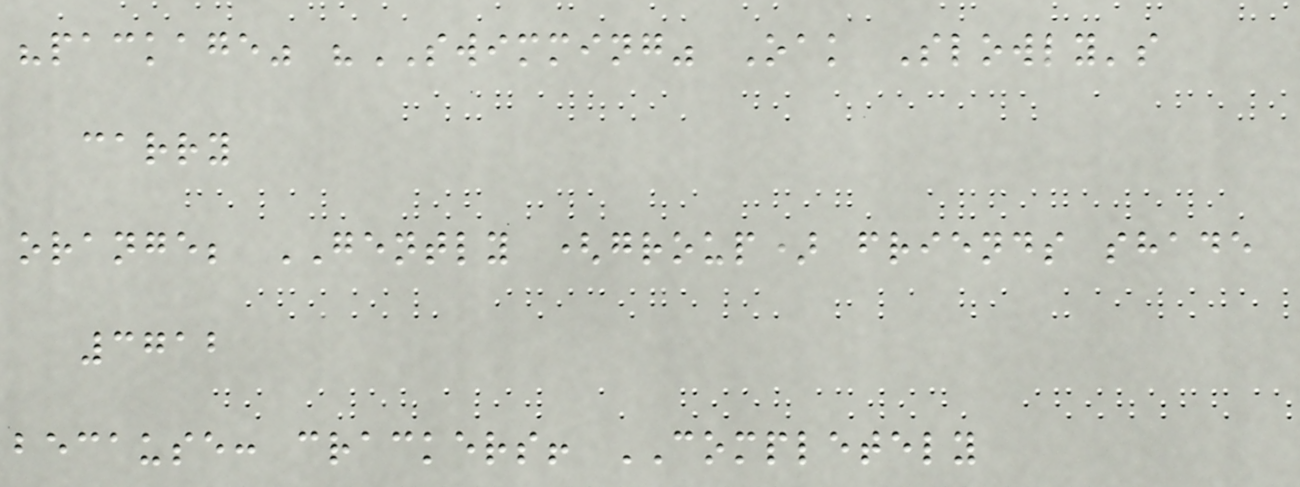"package" "SWIMMING" Oak Slowly's
carry
orange; GENTLY (group) friends shade
3712
because: crackers! COMPLETELY
